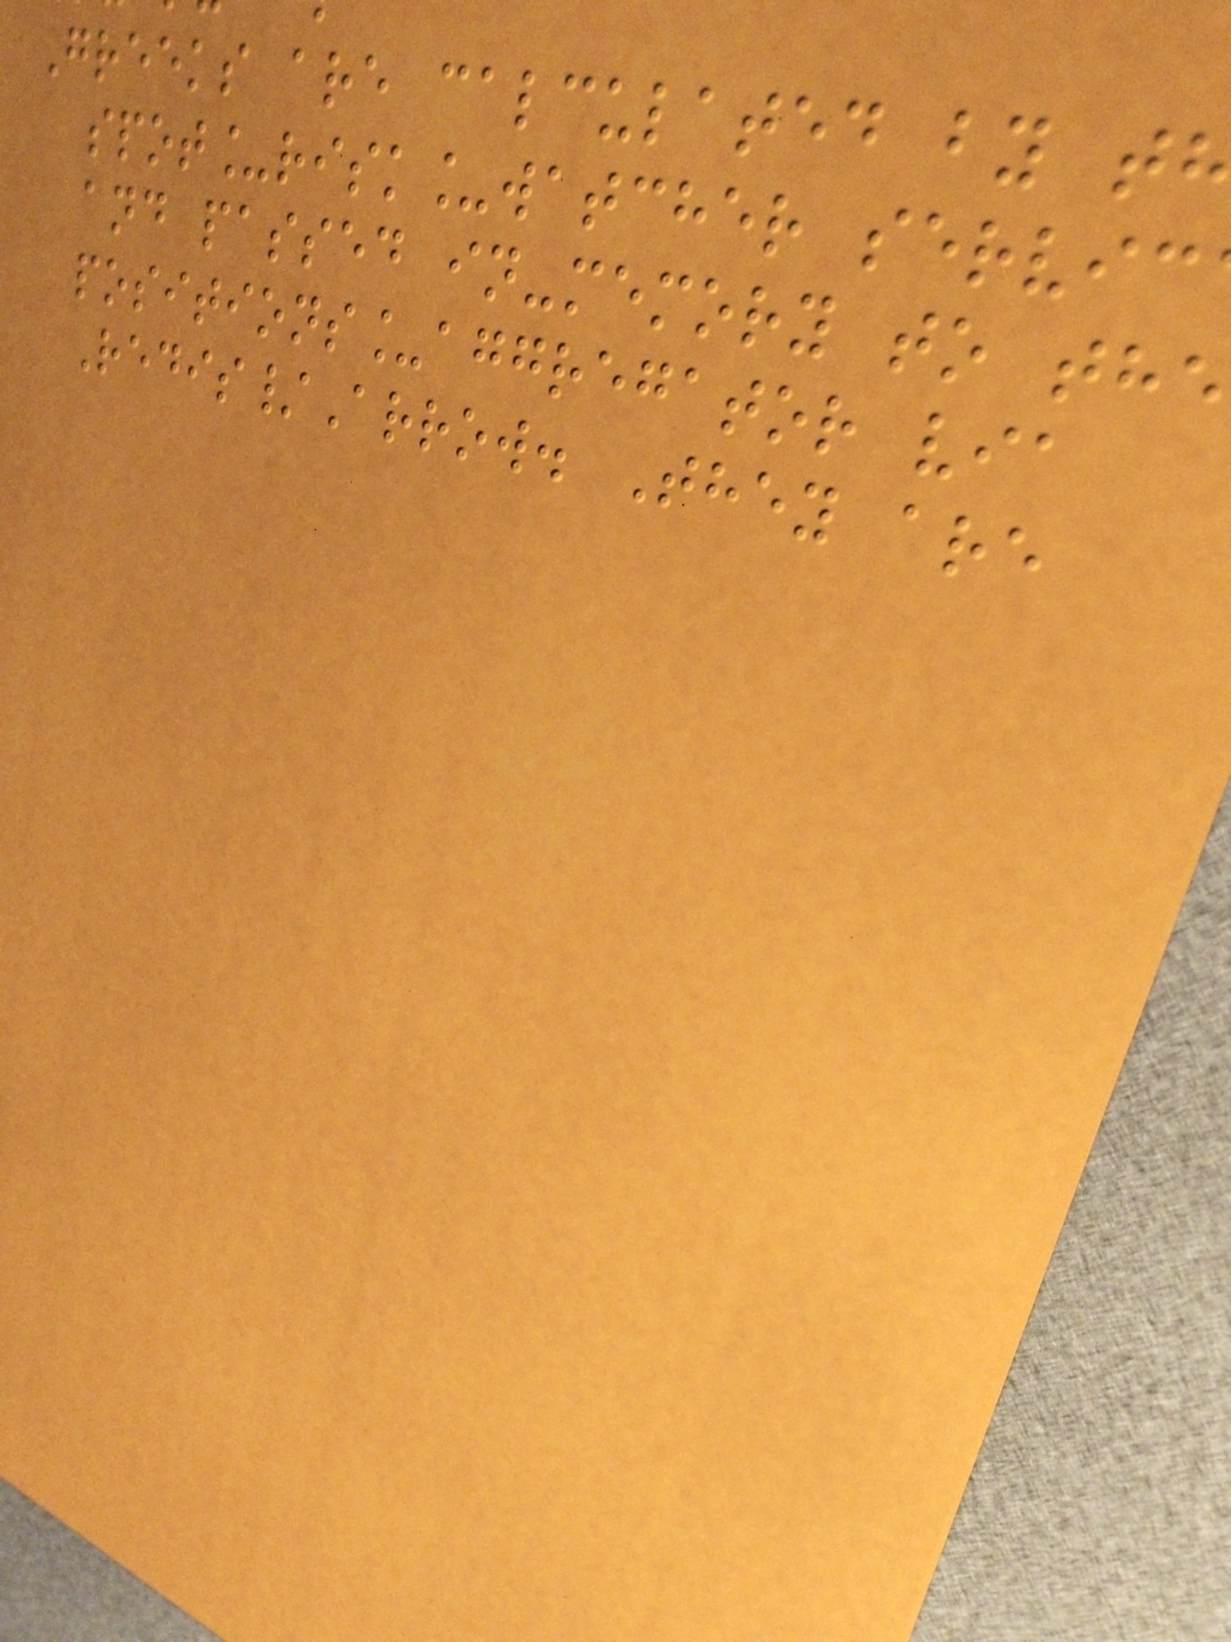Greeks are calculated by t
spot_risk_watcher servic
and passed in-memory to the
positions_aggregator via
Redis/Arrow. They are
